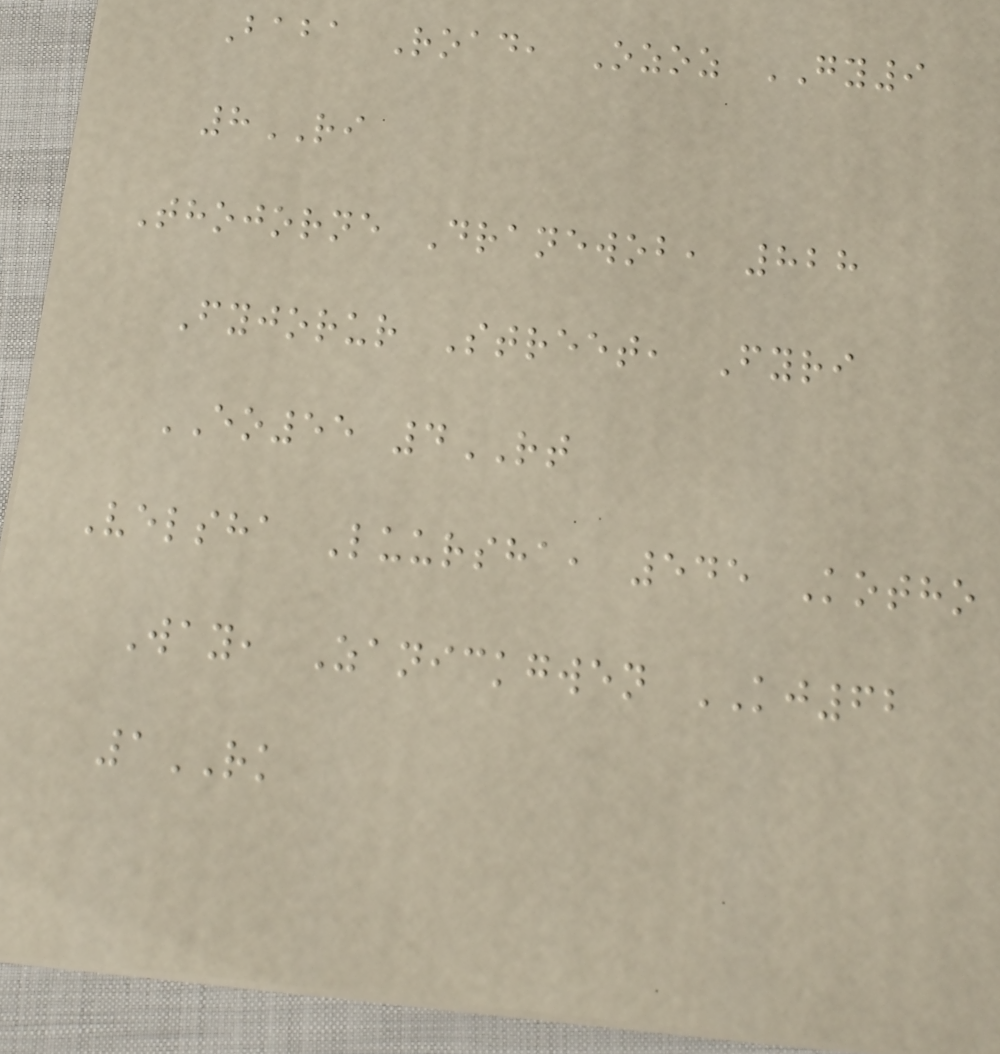Baba Road, Ozoz GY9
8RI
Thojorne Dranewob, 828
Fyjorur Street, Fyri
EO55 4RT
Velsha Luursha, 545 Kotho
Way, Zanickgwen KJ62
1RK
